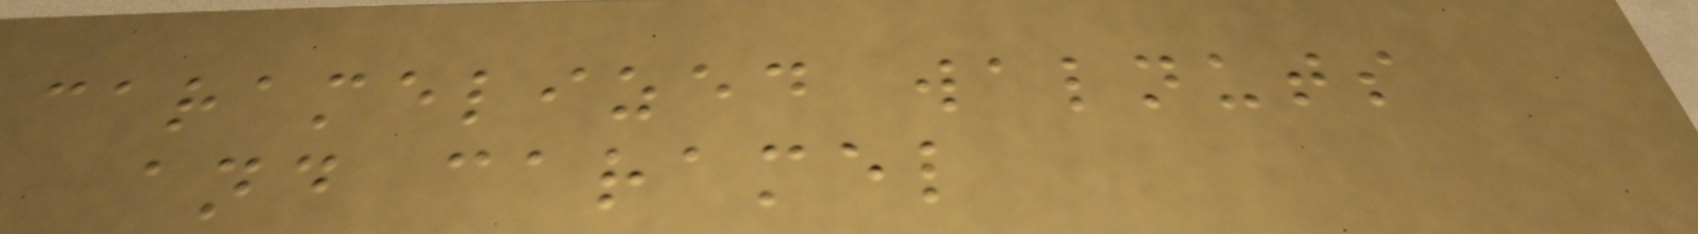caramelized walnuts
and caramel
